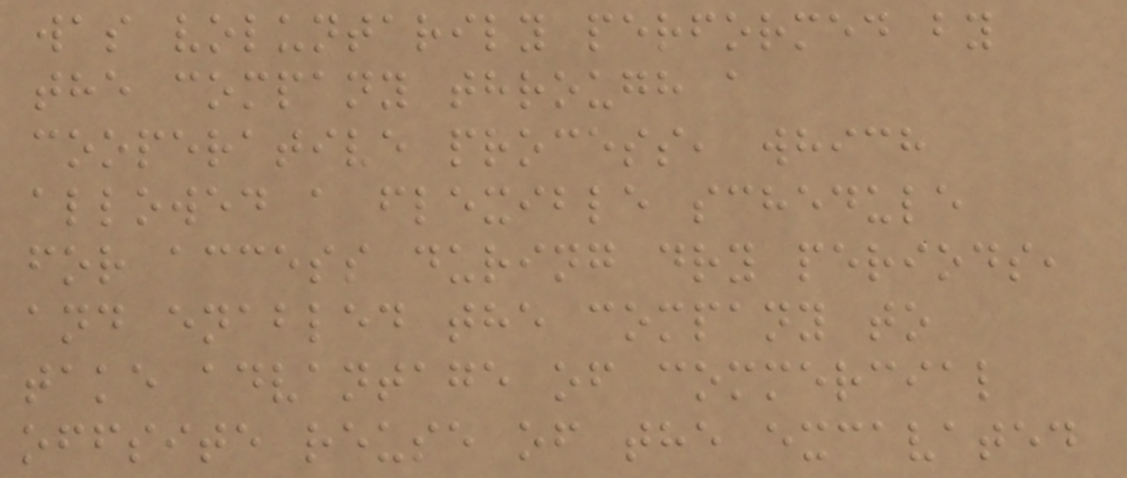was voluntarily performed by
the company through a
cooperative process, which
allowed a flexible schedule
for access during dry periods,
and enabled the company to
take advantage of commercial
offsite reuse of the excavated
